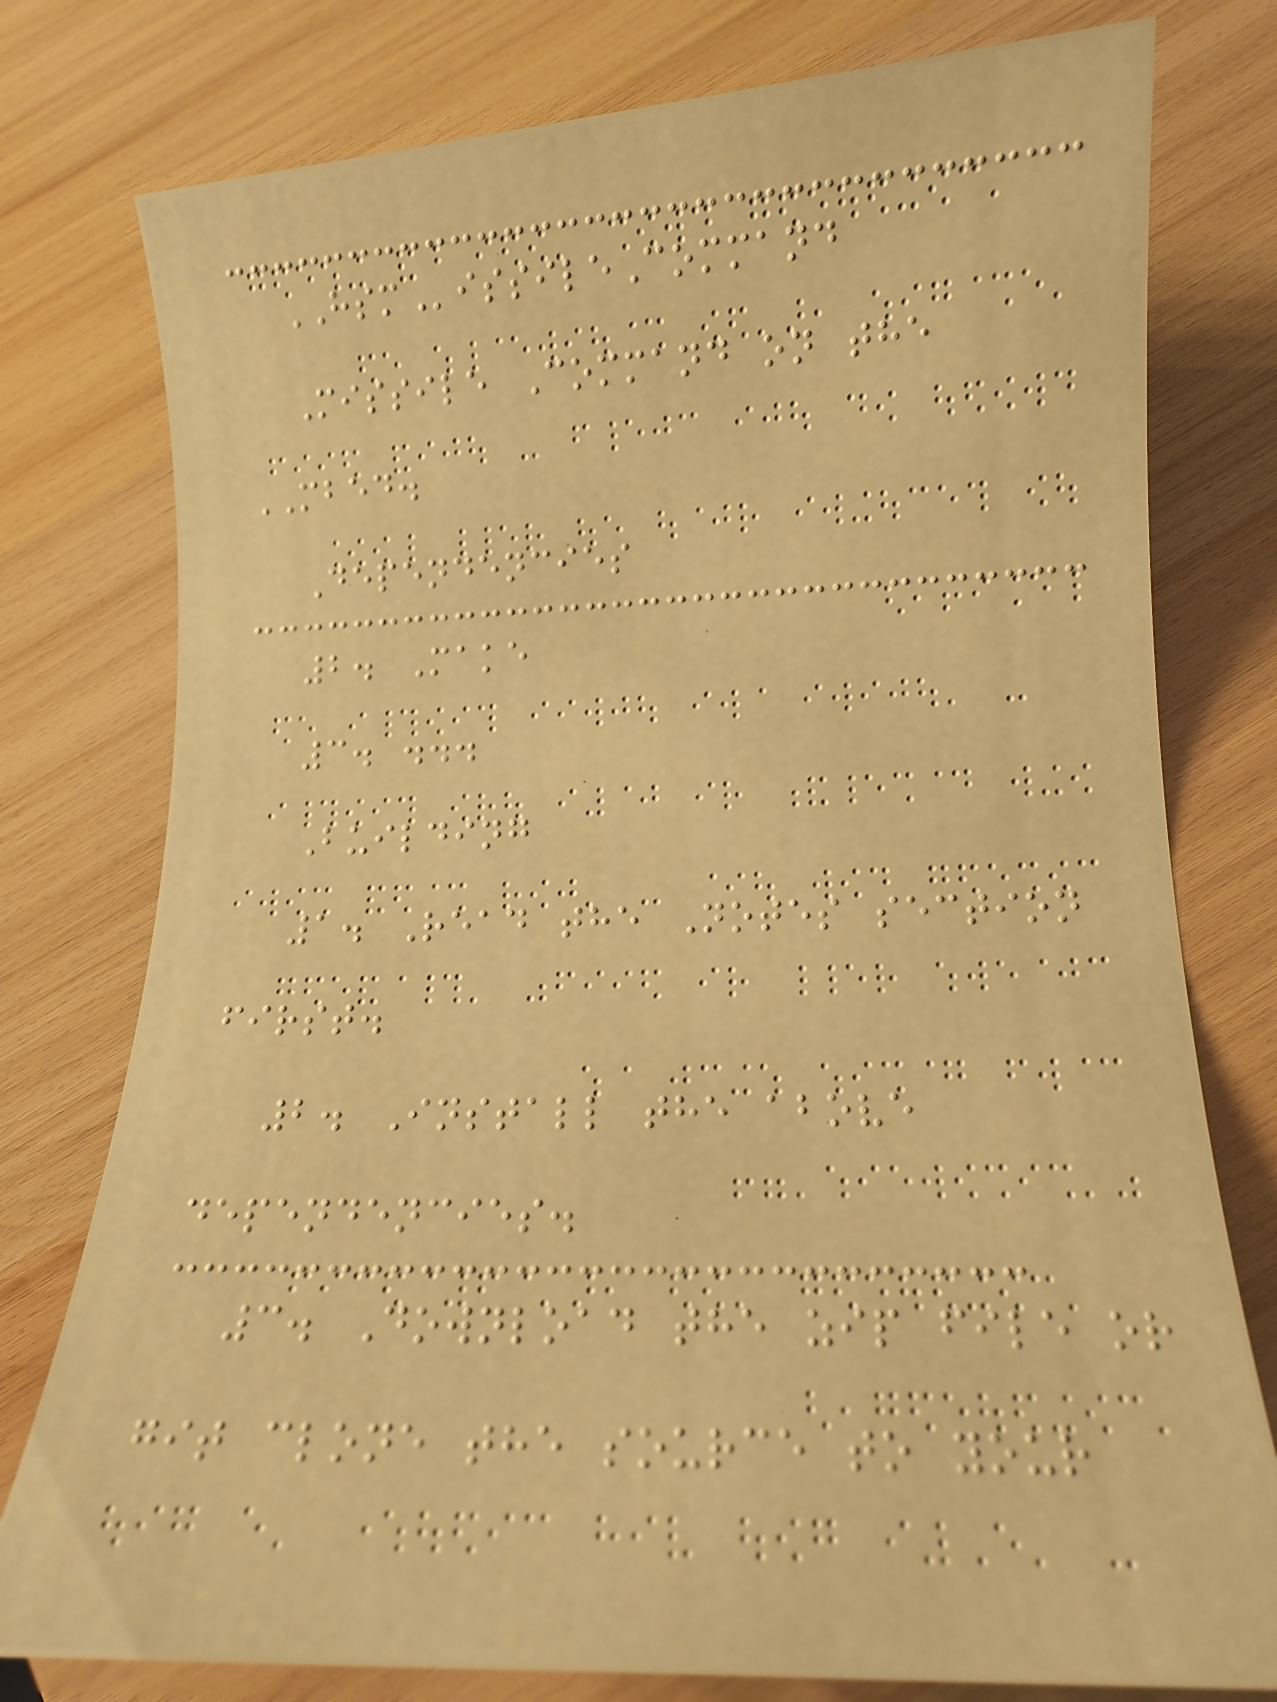HSMissileCommand
Missile Command on the
MBED.
Dependencies
2. Make
3. ...
Building
1. Read the Notes section
first.
2. Install the above
dependencies.
3. Download the zip file or
git clone the source to your
